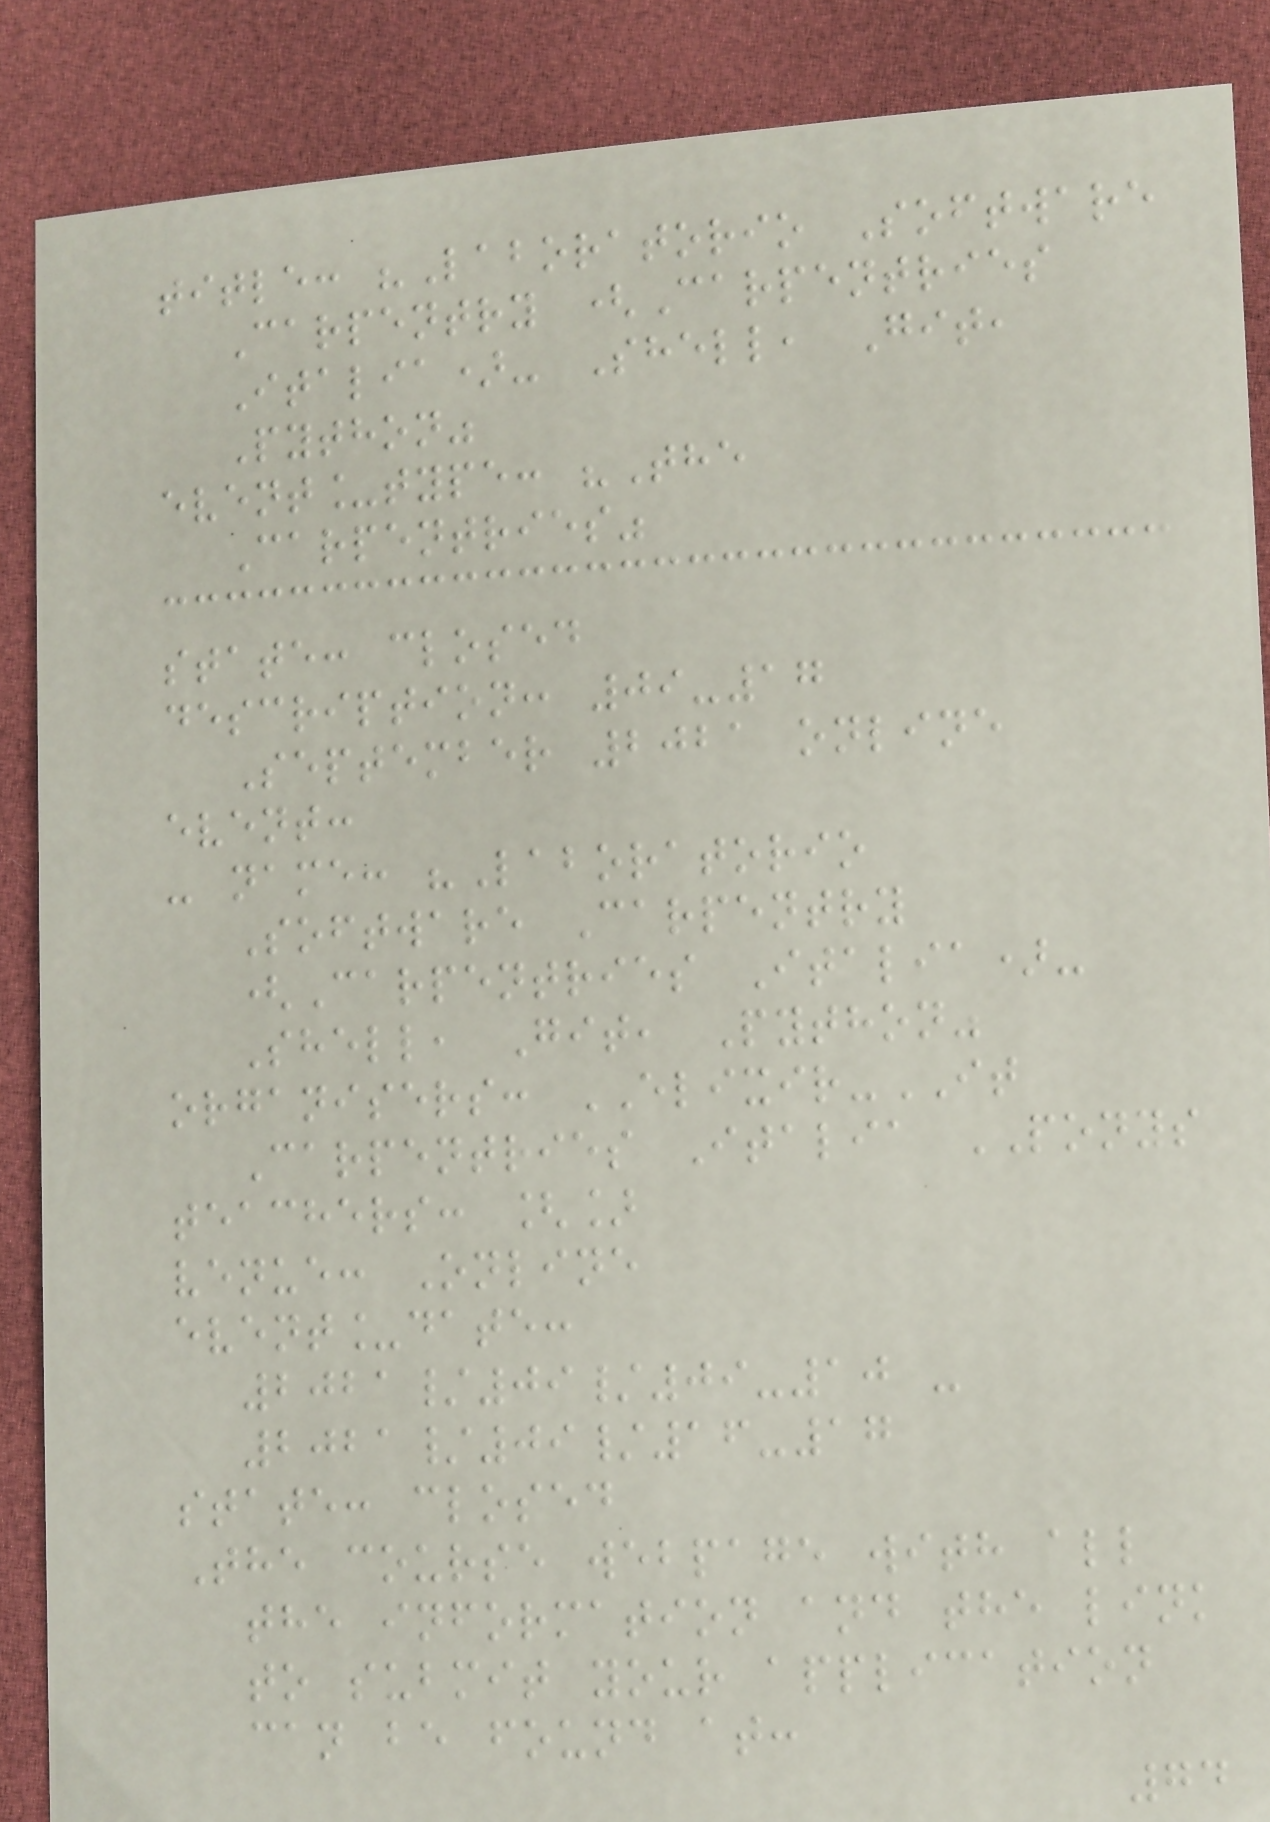title: "Laboratorio Software
Carpentry (Carpentries
Italia)- Shell, Git,
Python"
event_type: "The
Carpentries"
state: closed
description: 09-17
September 2021 online
event:
- name: "Laboratorio
Software Carpentry
(Carpentries Italia)-
Shell, Git, Python"
organisers: ELIXIR-IT
Carpentries Italia PONYS
teachers: []
venue: Online
event_date:
2021/09/09-10 -
2021/09/16-17
state: closed
The course webpage with all
the information and the link
to submit your application
can be found at:
74
